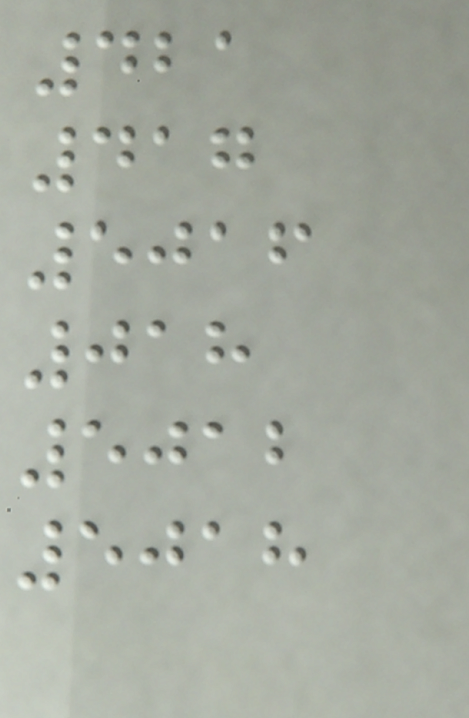421
417
5016
018
5012
5018
